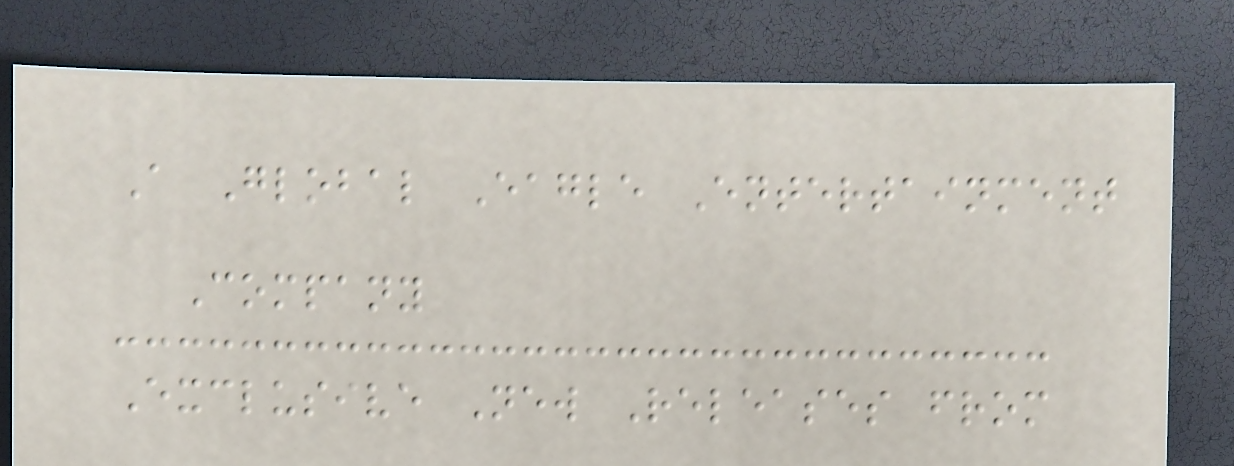A Global Eagle Entertainment
Company
Exclusive New Releases from
